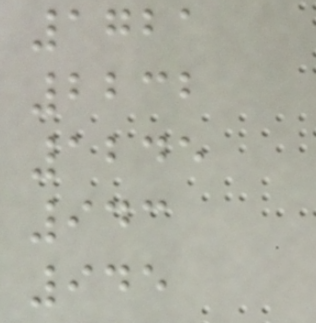1721
2232
1245
943
945
